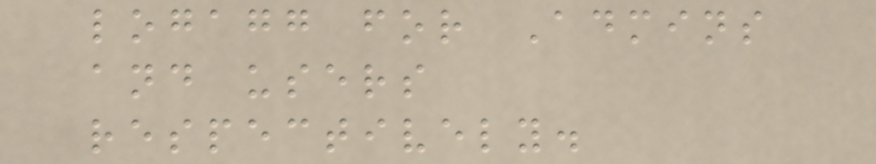logagg for Admins
and users
respectively.
